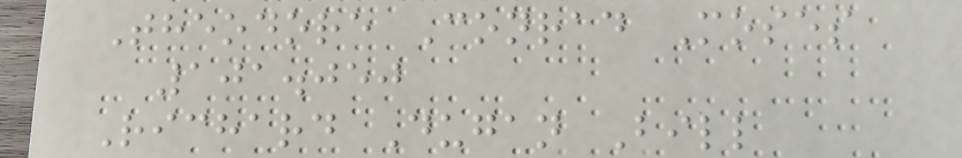Theodore Conrad Moses
101.050
Richard Dugan Bill
